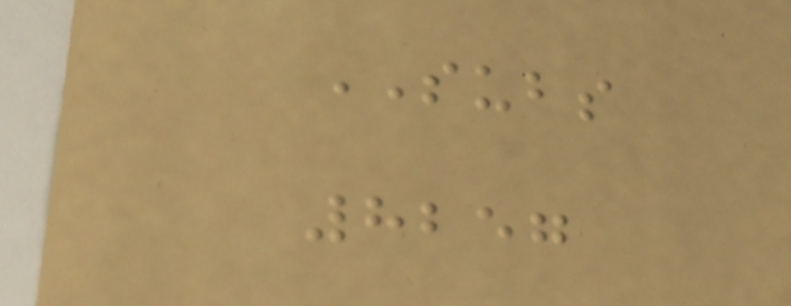SUBS
8257
